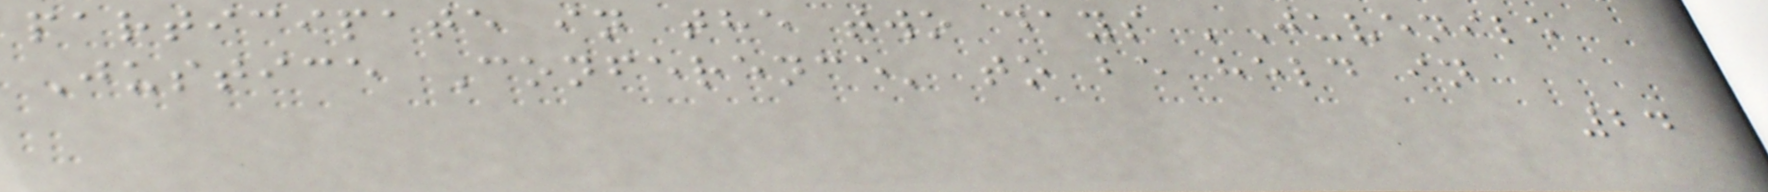participate in the two days 'Juvenile
Justice Conference' to be held in
24
